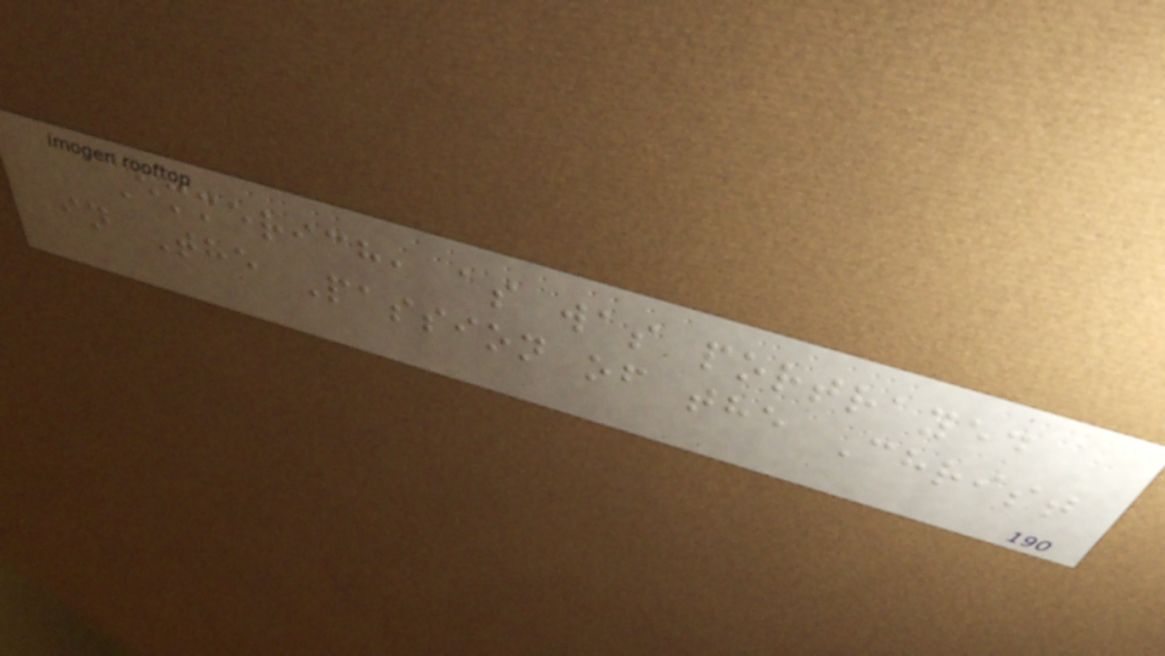Emmerich, as was portrayed
in The Passion of the Christ
